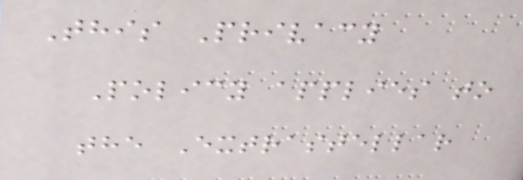This Privacy
Policy applies to
the Extrastellar
